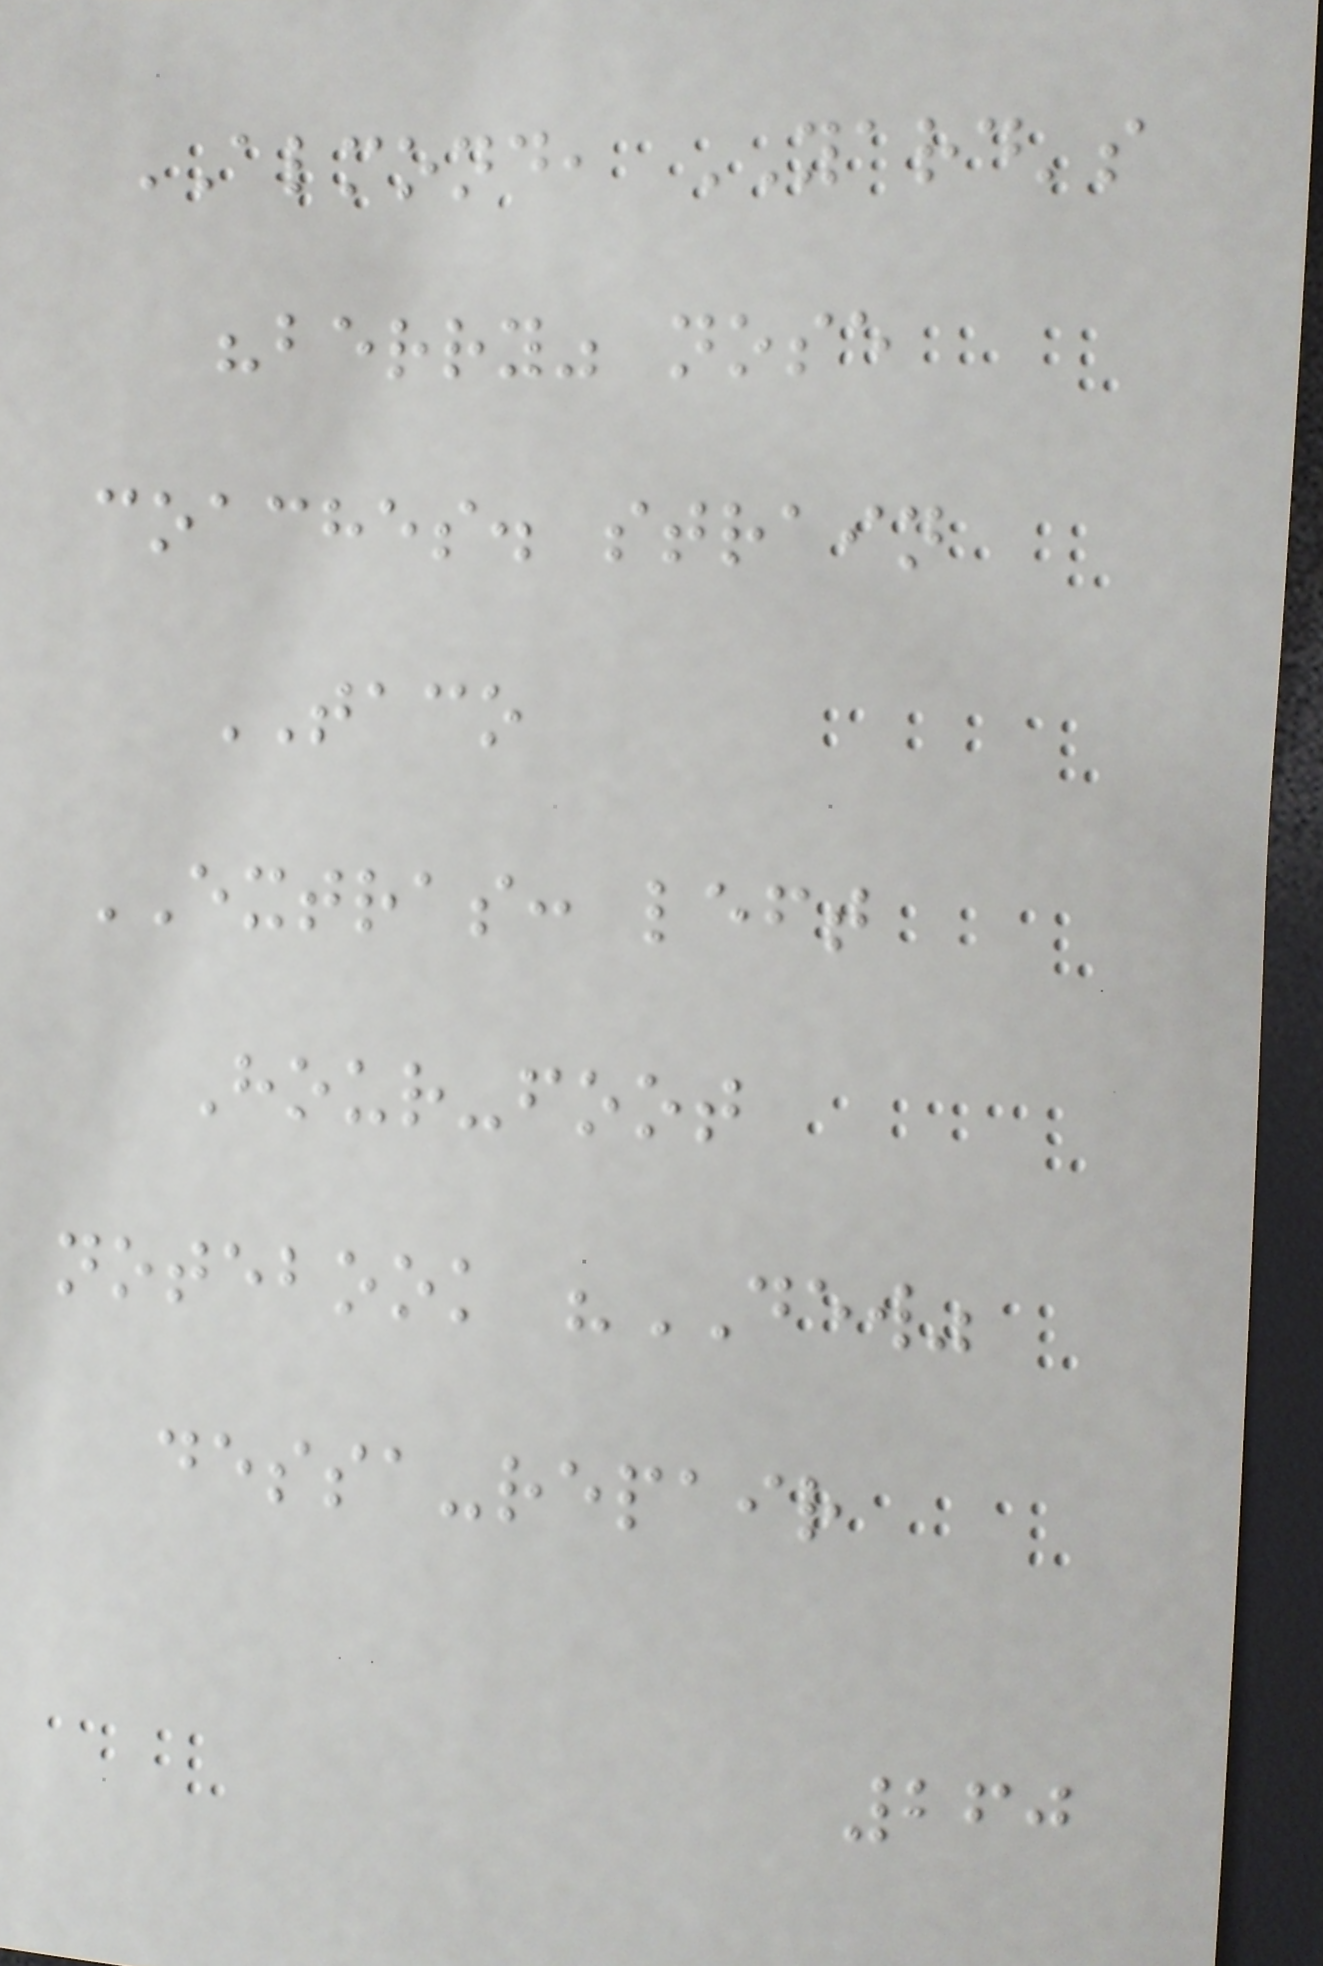ALMOND, YARD's
"berry" nose
coaches. strain
TACO
EXTRAS: left
Hour-foot
notebook "DEW"
dessa-repair
260
